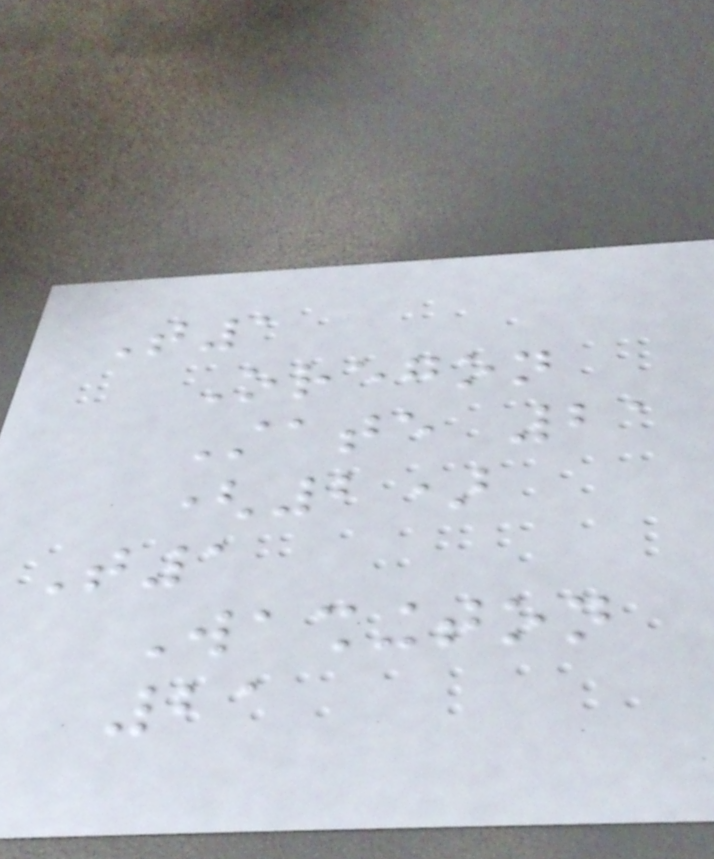T1
Oregon
State 21
(2)
T1
Washington
21
